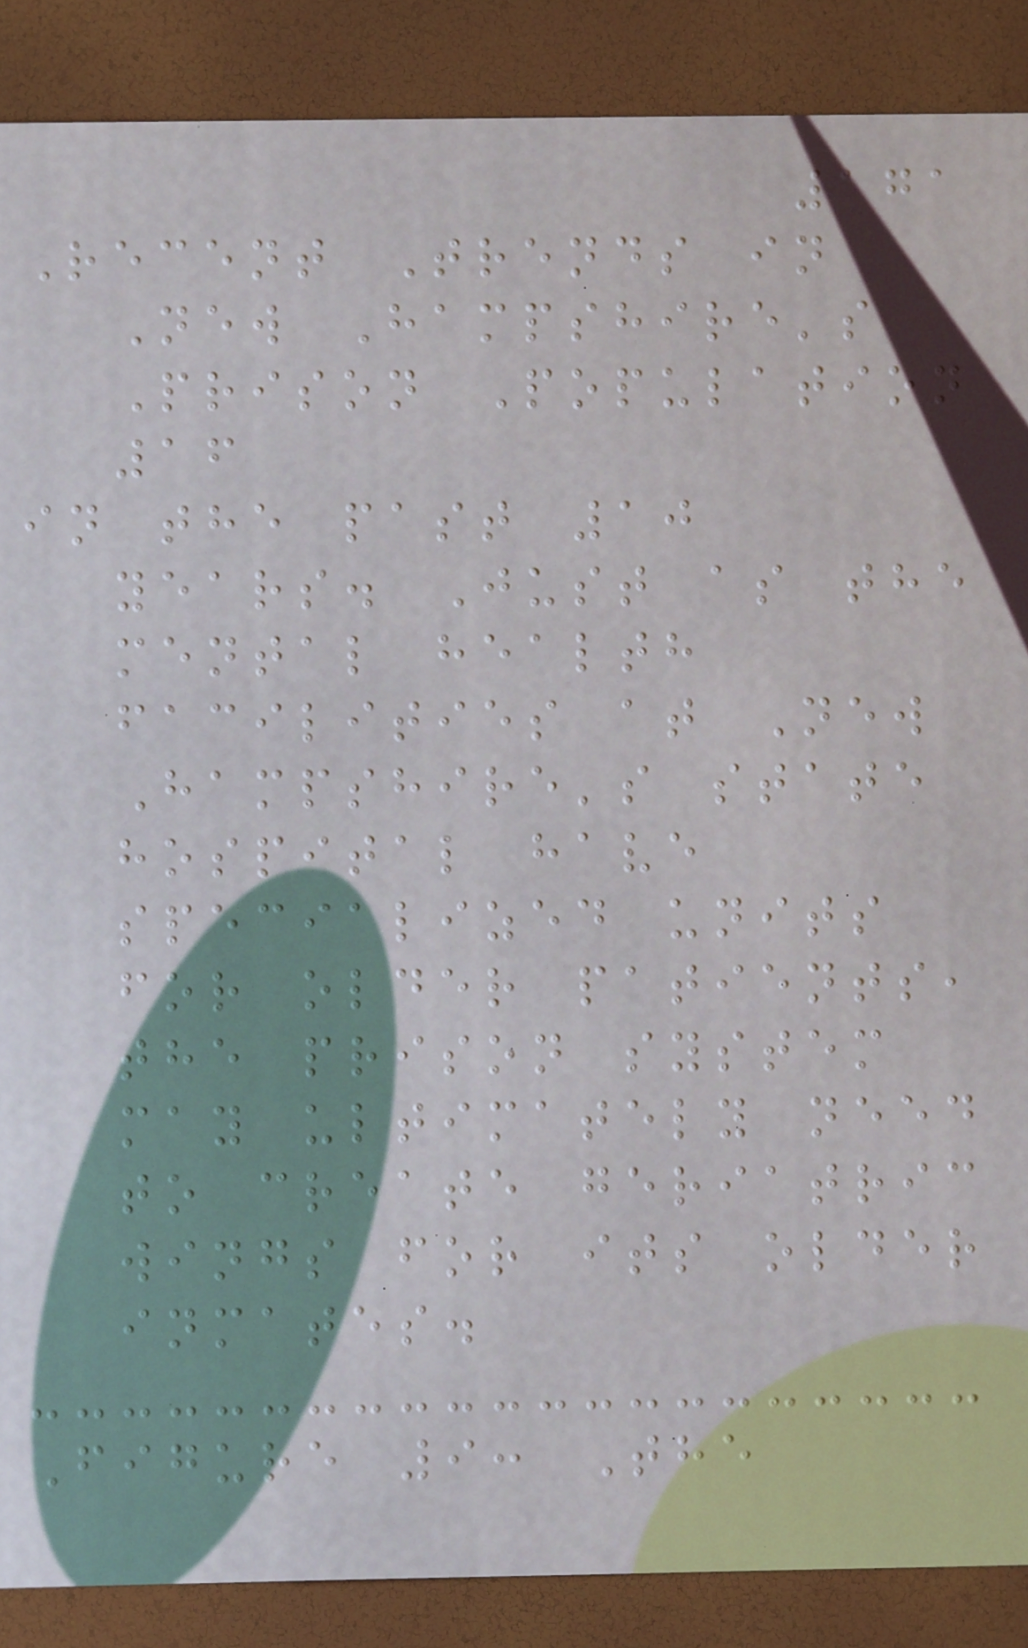171
Recent Trends in
New Hampshire's
Prison Population
16
in the past 10
years. Just as the
mental health
facilities at New
Hampshire's state
hospital have
specialized units
for older patients,
the prison system
may ultimately need
to create geriatric
wings for its older
inmates.
Figure 9: The
